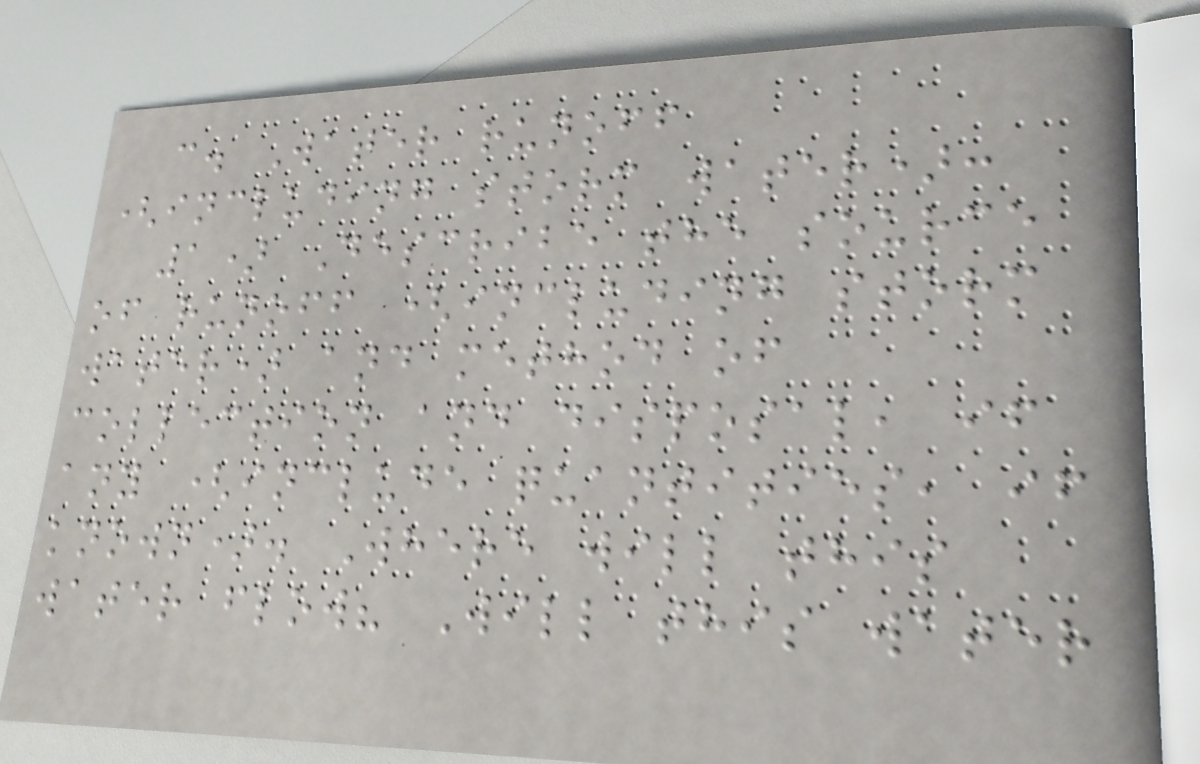c. Water runoff
(including storm water):
1) Describe the source
of runoff (including storm
water) and method of
collection and disposal, if
any (include quantities, if
known). Where will this
water flow? Will this water
